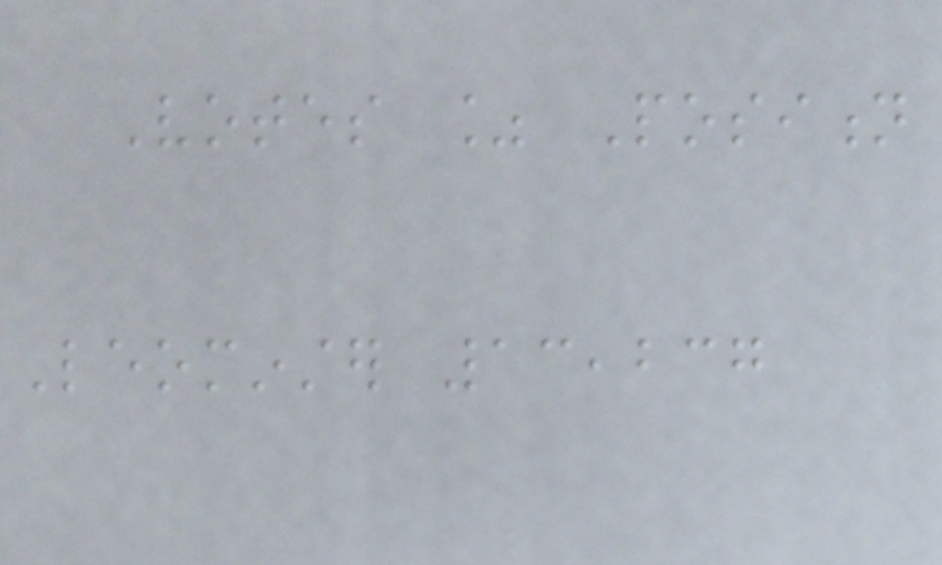Votes % Position
Leominster 13,237
